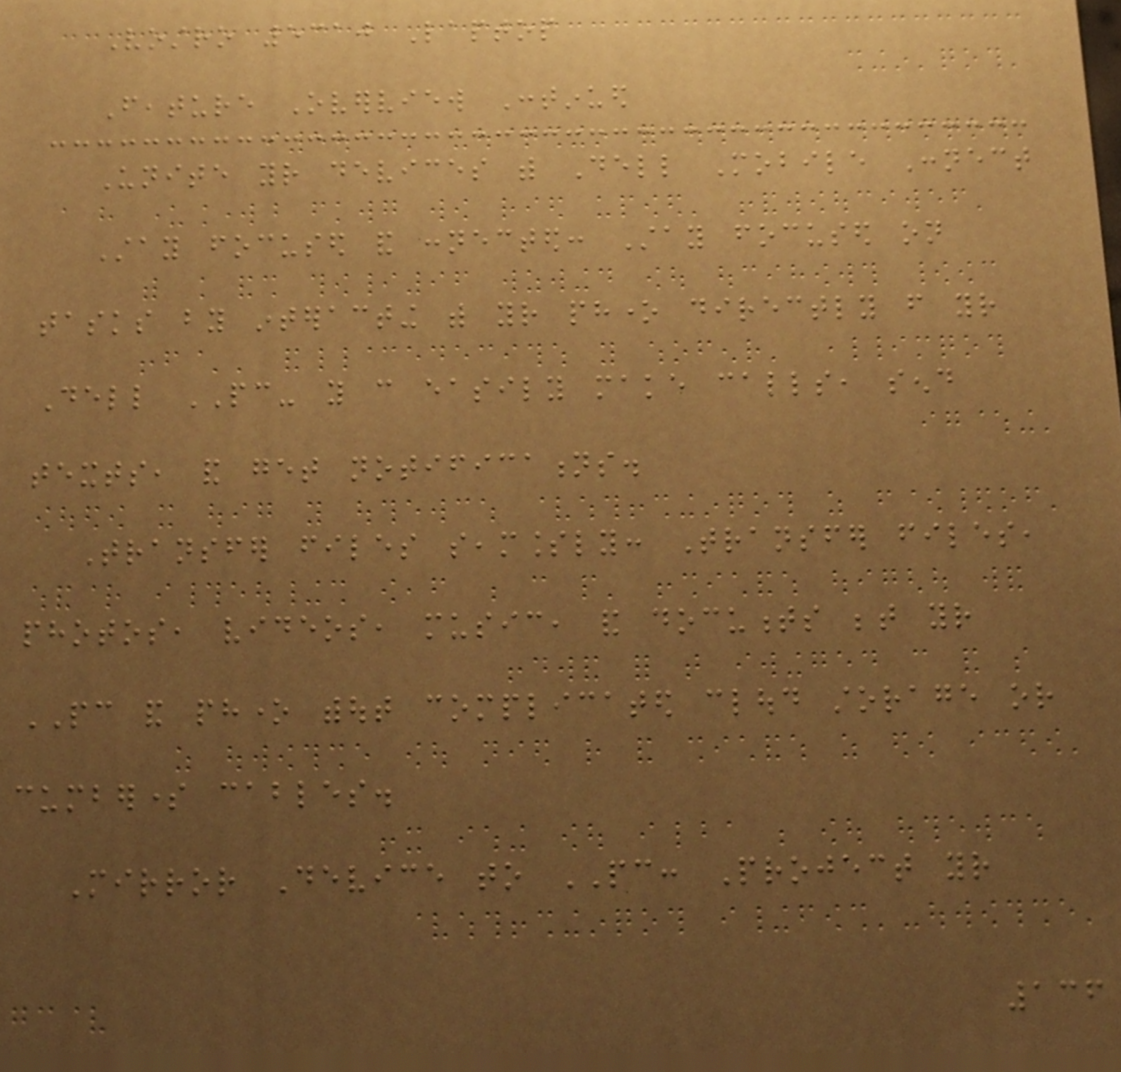Vostro 5310 Laptop
Feature Overview Continued
Unite your devices with Dell Mobile Connect
Stay focused and connected: Stay focused on
tasks by interacting with your phone directly from your
Dell PC- you can easily make calls, send
texts, and get notifications.
Transfer files seamlessly: Transfer files,
photos, videos, music, and documents between your
PC and phone without complicated cloud storage or
cumbersome cables.
Mirror Device to PC: Project your
136
